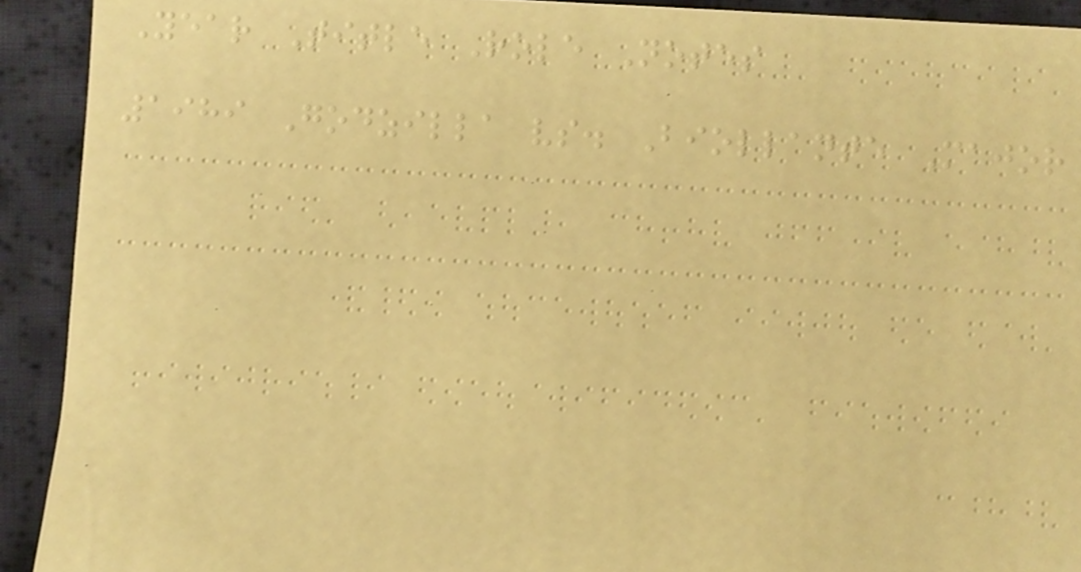Year Title Role Notes
1989 Godzilla vs. Biollante Major
